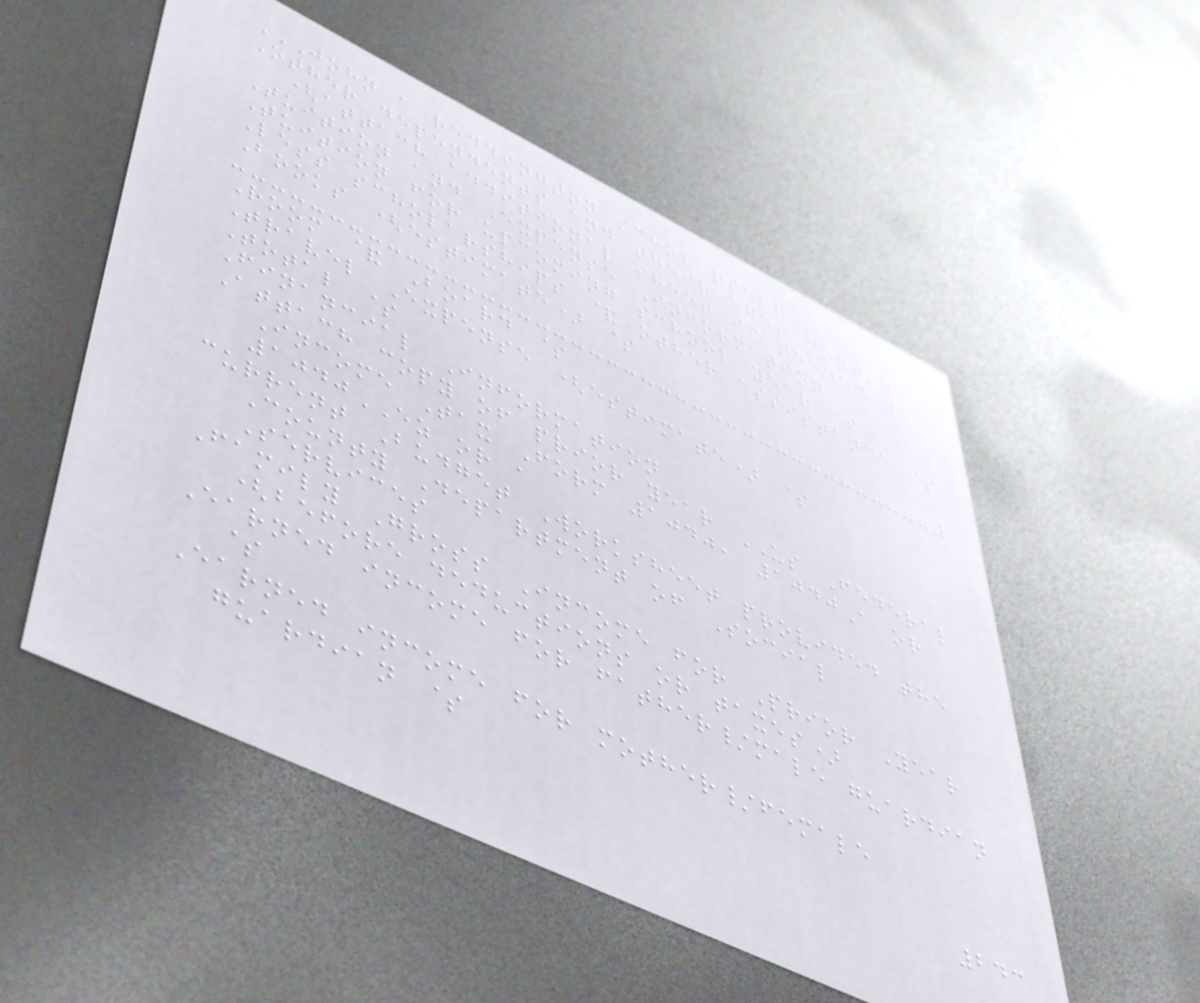JOHN A REDDINGTON SCHOLARSHIP
Other dependents and their ages cont'd
(attach additional sheet if needed)
Tuition and Expense Information
Tuition for upcoming school year $
Less scholarships & other assistance $
Books (estimate) $
Room & Board $
Travel Expense (estimate) $
Total $
Financial Information
Attach copy of prior year US Federal
Income Tax Form 1040, 1040A or
1040EZ or a
current Budget Worksheet provided the
County Department of Social
Services
Family Gross Income for Prior Year
(before deductions or taxes)
Earned income for father/male guardian
$
Earned income for mother/female
guardian $
243
